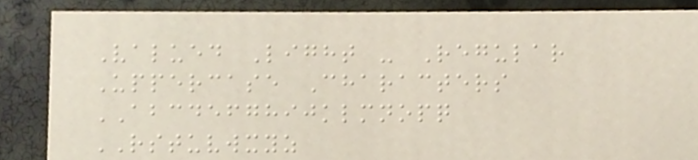Valued Light - Regular
Uppercase Characters
ABCDEFGHIJKLMNOPQ
RSTUVWXYZ
